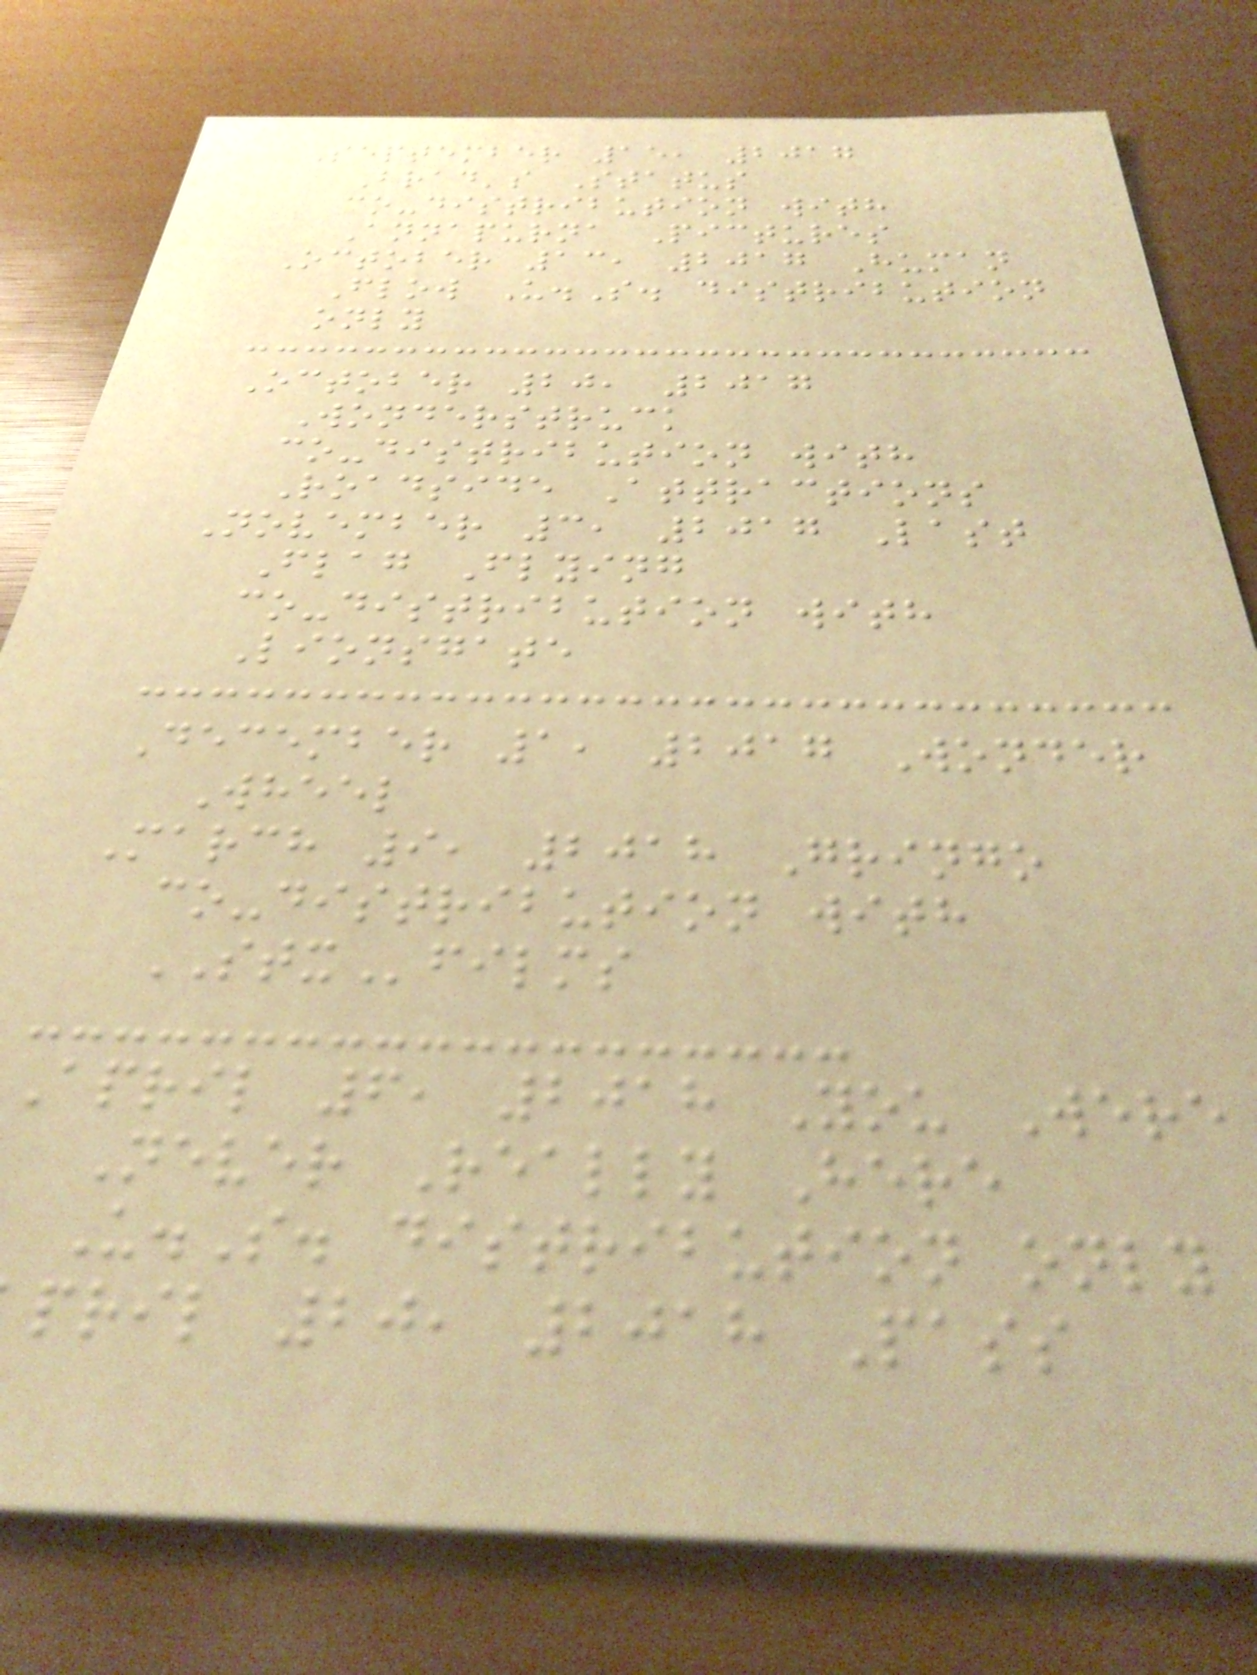September 15, 2017
Brad's Status
co-distribution with
Annapurna Pictures
October 13, 2017 Human
Flow U.S. distribution
only
October 20, 2017
Wonderstruck
co-distribution with
Roadside Attractions
November 3, 2017 Last
Flag Flying
co-distribution with
Lionsgate
December 1, 2017 Wonder
Wheel
March 9, 2018 Gringo
co-distribution with
STXfilms
April 6, 2018 You Were
Never Really Here
U.S. distribution only
pril 20, 2018 Pass
